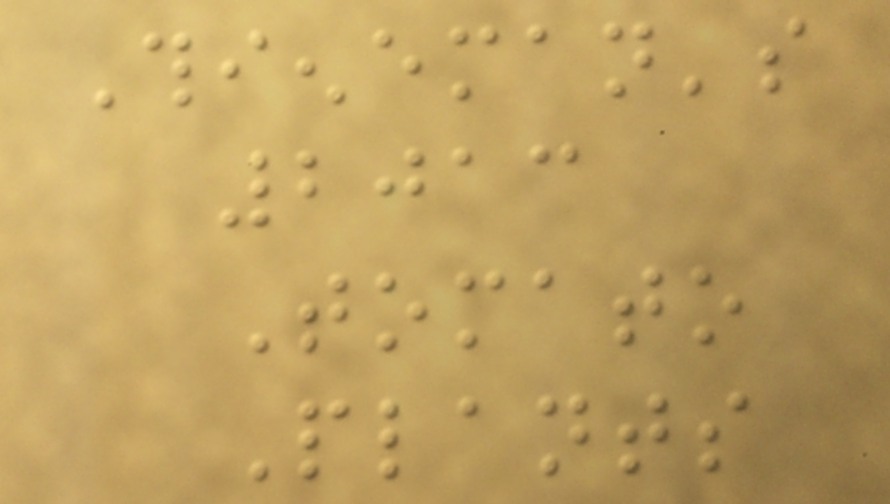Thieneman's
2013
Tomato
Plants
